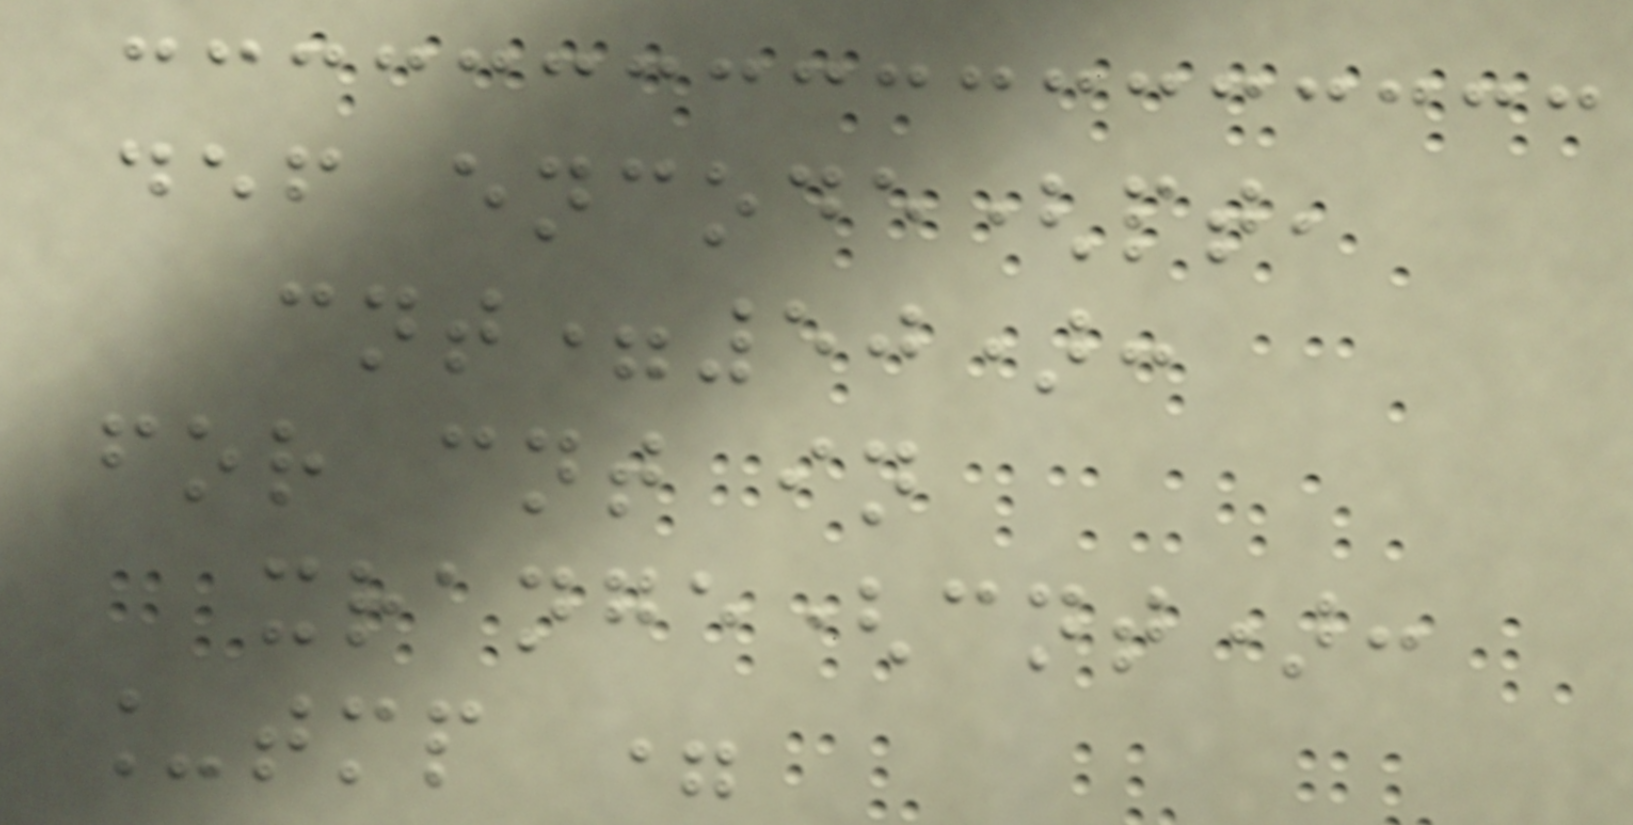def encode(pt,
cnt=50):
for cnt in
xrange(cnt):
_tmp =
